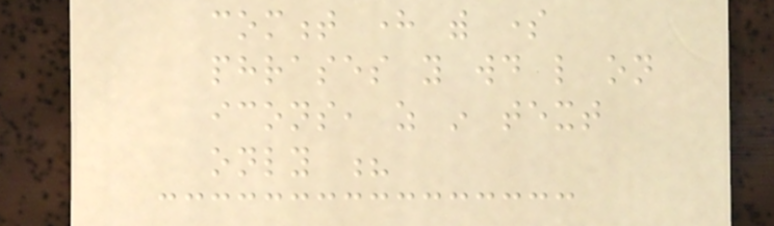comment here with some
phrases you would like on
icons, as in text
only ?
